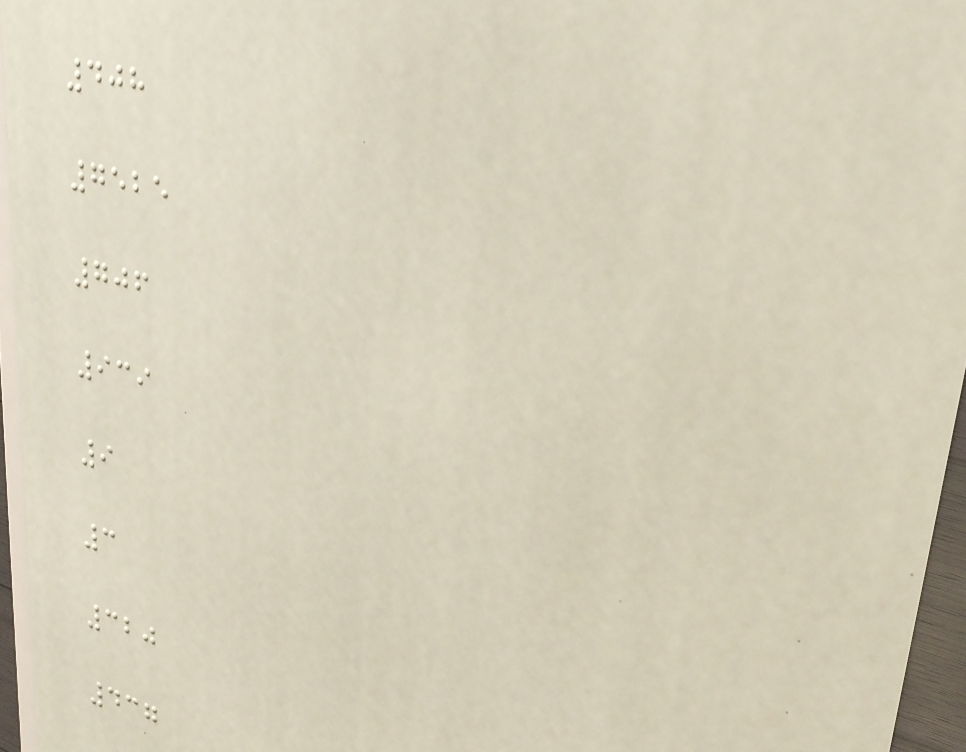408
7525
706
939
9
3
320
437
